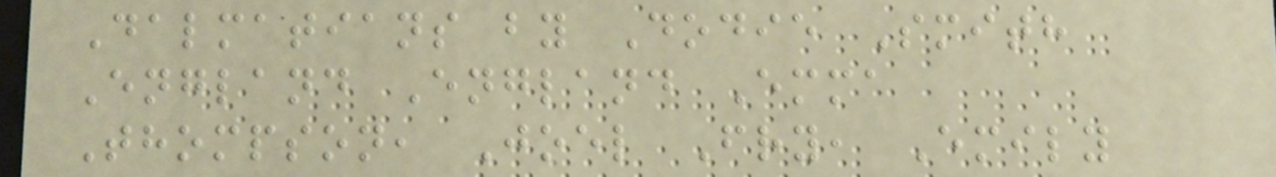Dalmatians by Dodie Smith
England England Emma
Thompson, Joel Fry, Emily
